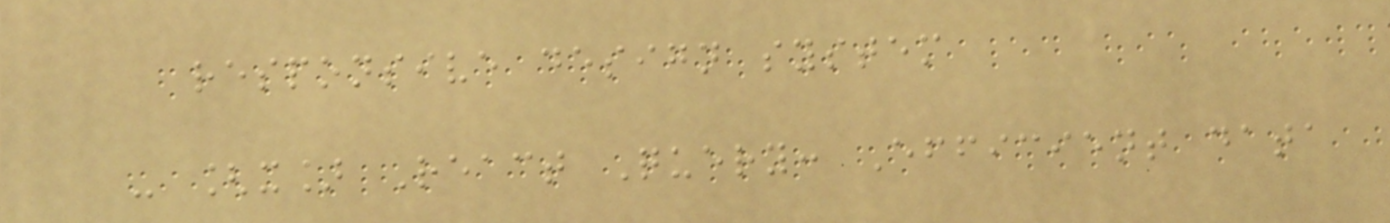responsive design system
- [x] React Query: Efficient data
